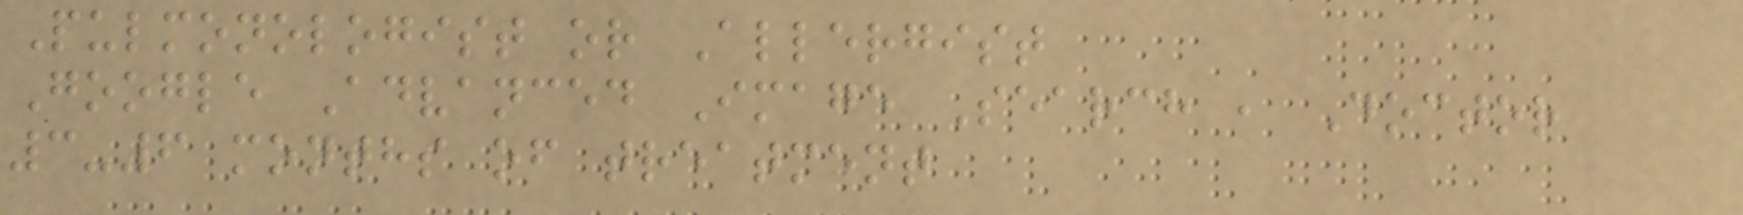Pulmonologist or Allergist
Google Advanced Image Search , Doctor
3-6 months of treatment
